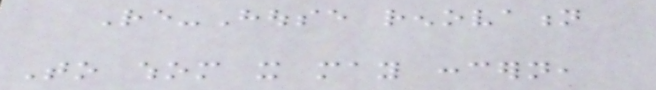Re-House renovation
To whom it may concern,
